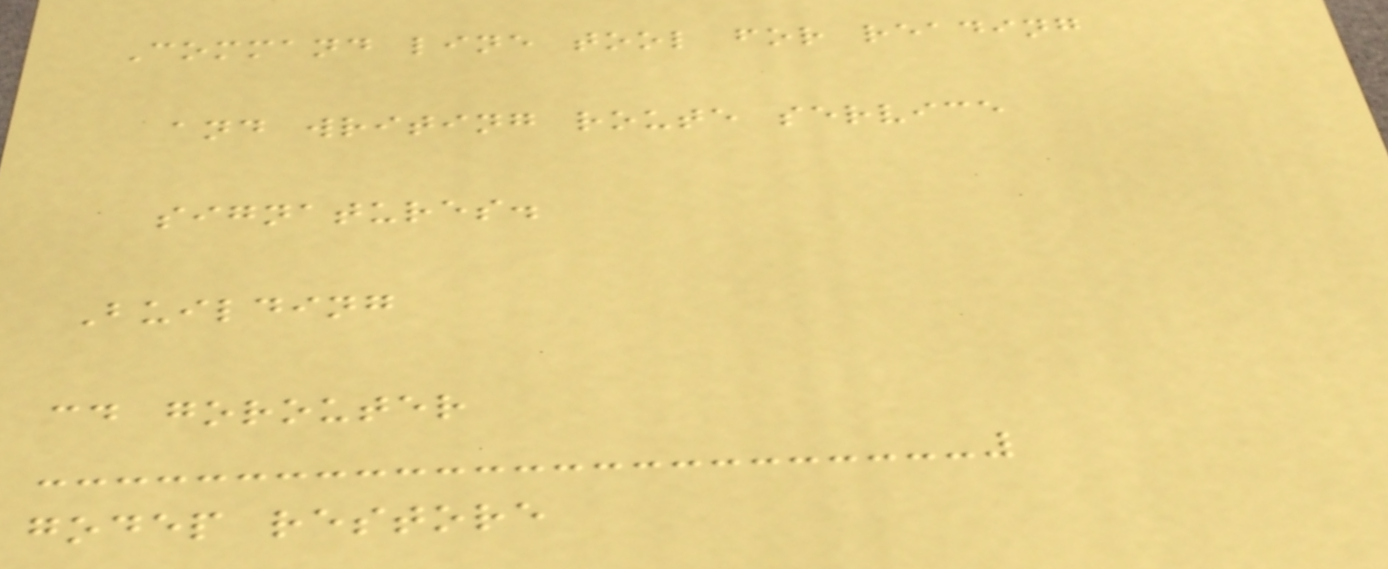Command line tool for reading
and writing route service
signatures.
Building
cd gorouter
godep restore
